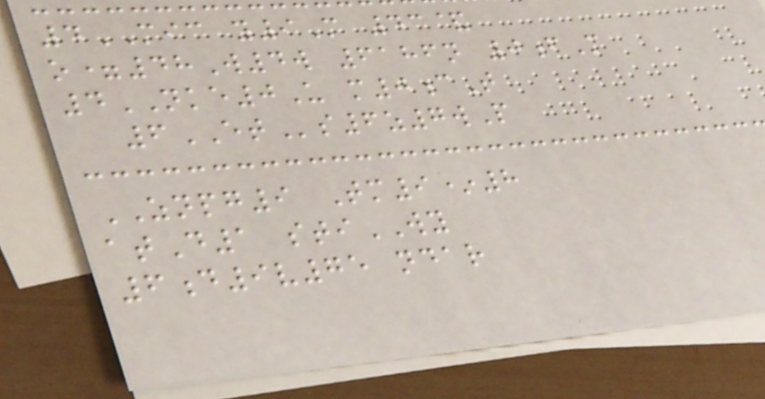4MIC y9M 43&
o=48W4w 6186n 0fM
4NKE0U m0cT
6ETs6z7wP
ZNPG9 Tm9*8
atD1 stiWY
6d9v75 ndar
